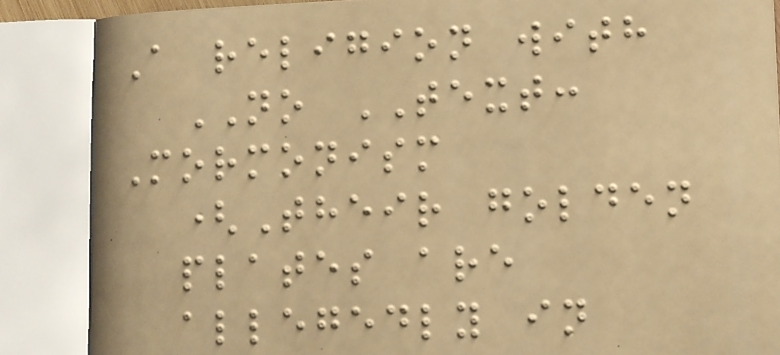A religion with
NO TEXT:
Mormonism
(Their golden
plates are
allegedly in
